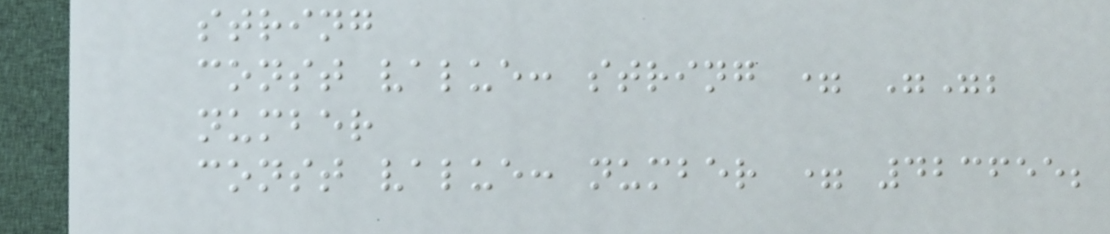string
const value: string = "";
number
const value: number = 423655;
